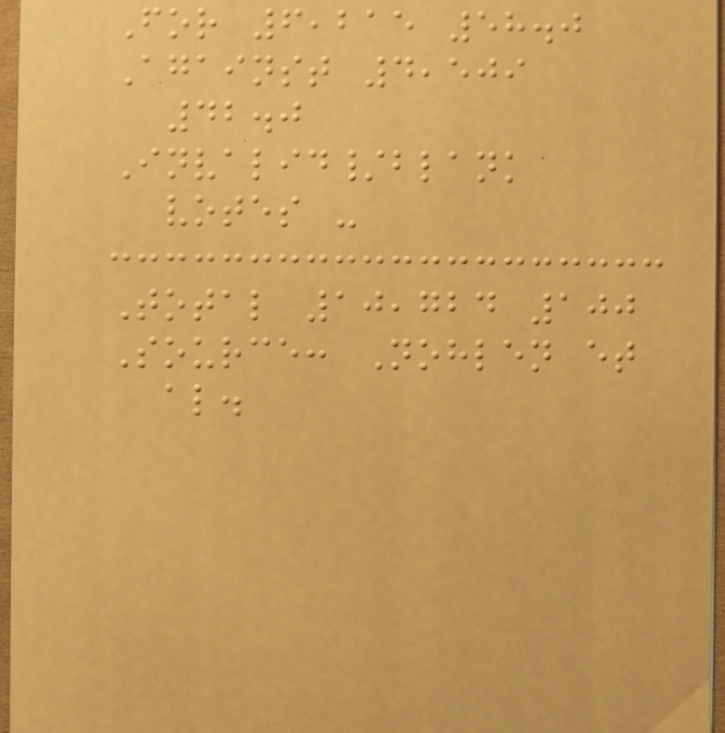For 6,215 58.0
Against 4,509
42.0
Invalid/blank
votes -
Total 10,724 100
Source: Nohlen et
al.
